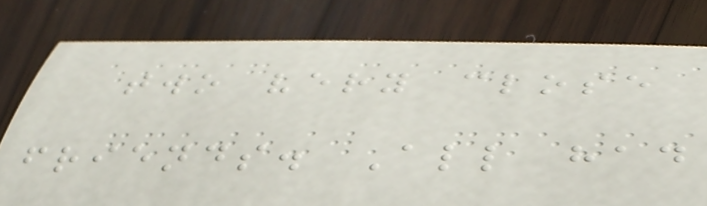two very close
friends. All had
